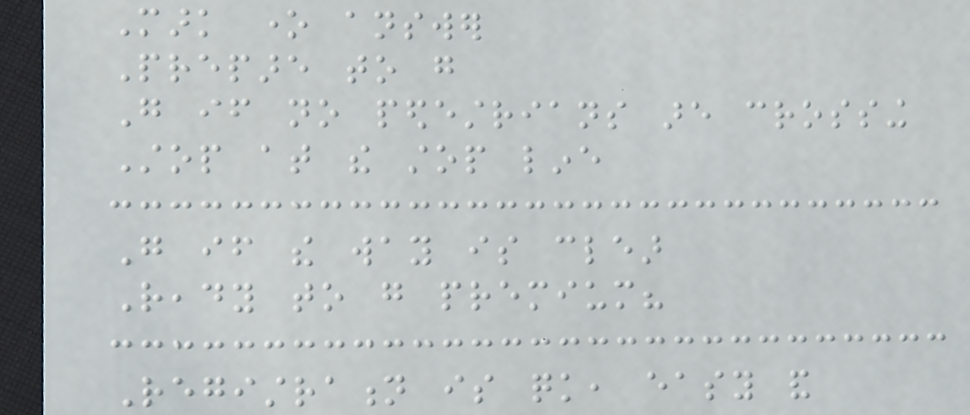Mark one answer
Prepare to go
Go if no pedestrians are crossing
Stop at the stop line
Go if the way is clear
Ready to go premium?
Registration is quick, easy and
